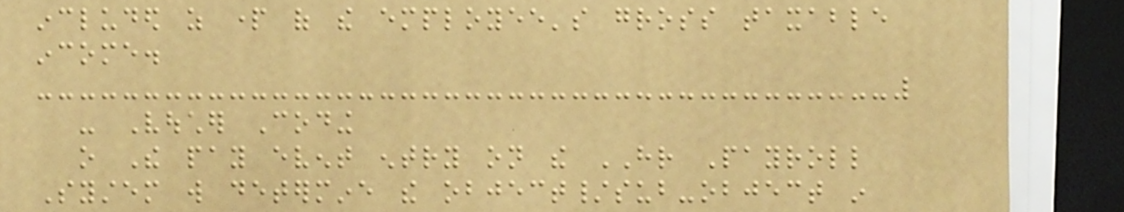included as part of the employee's gross taxable
income.
- Voucher Coding
o The pay event entry on the HR Payroll
System will determine the object/sub-object in
